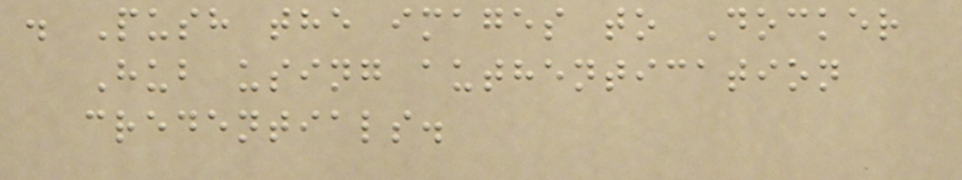. Push the images to Docker
Hub using authentication
credentials.
